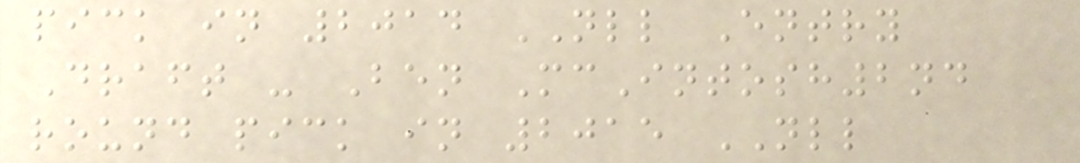pick in 2014 NLL Entry
Draft - Ben McIntosh2nd
round pick in 2015 NLL
